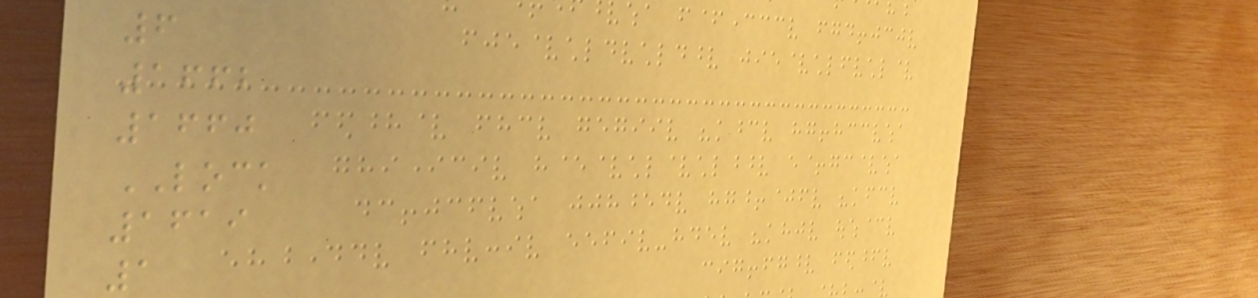6
1662
1660
LOCK
1619
1
